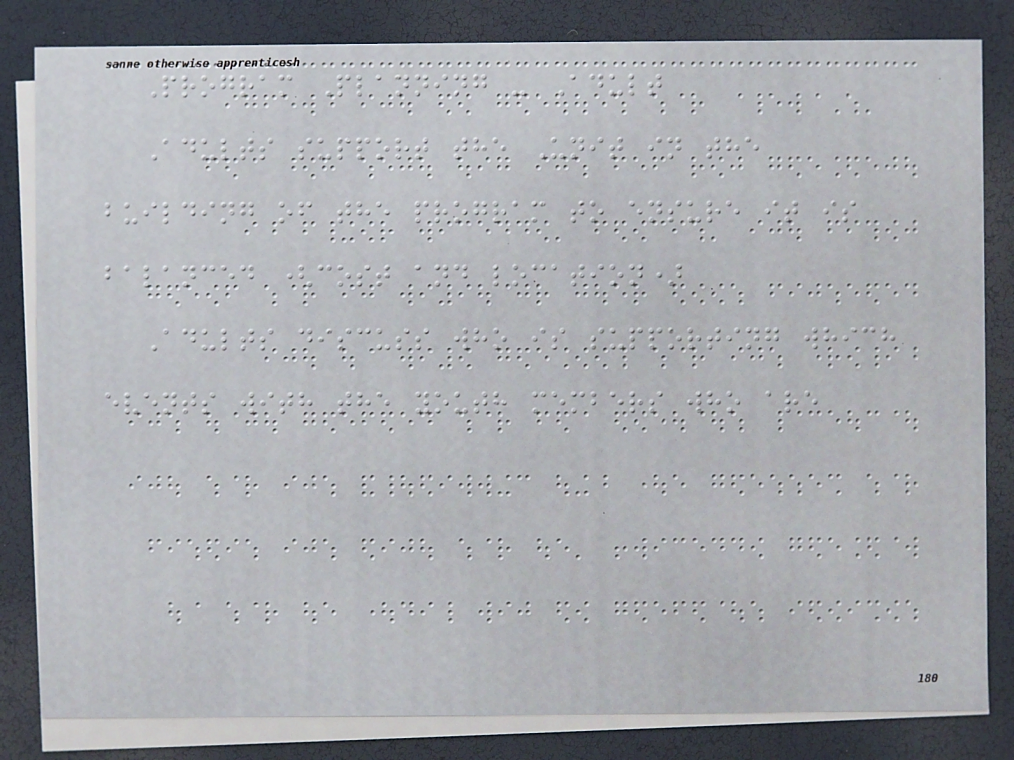Program Planning - Adult
Adults support the Unit in the
building of the program to ensure it is
balanced (cost and location)
Adults discuss who is supporting which
events with the youth members who are
